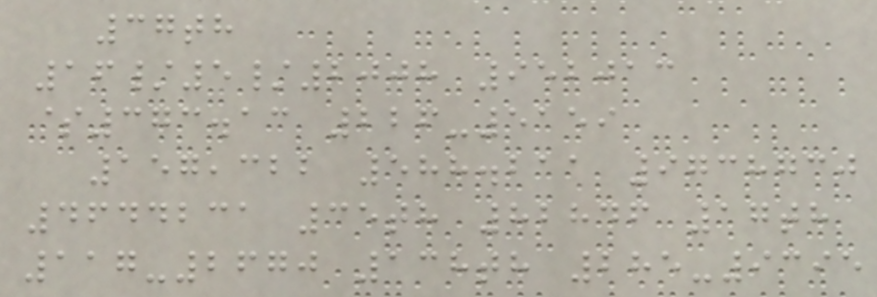37th
16/5/2008 952013
$373.13 226-5159
157,322 588.211 9738730
4644231 35th 82846 17th
117-2670 138th 285-9395
